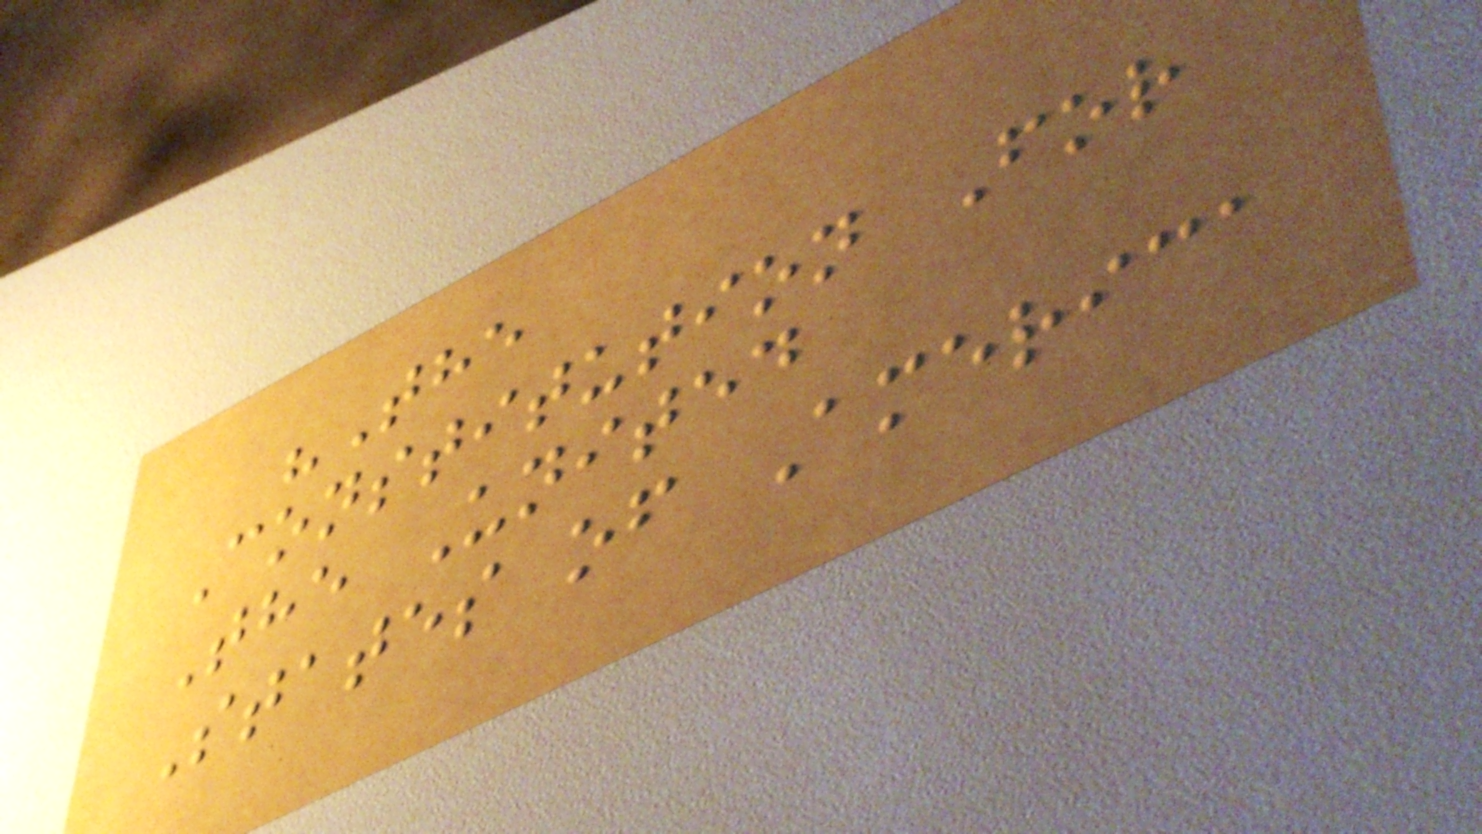"The
Constitution For
The United
States of America
